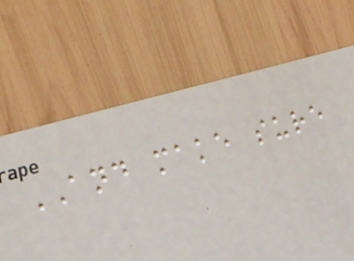AND make sure
